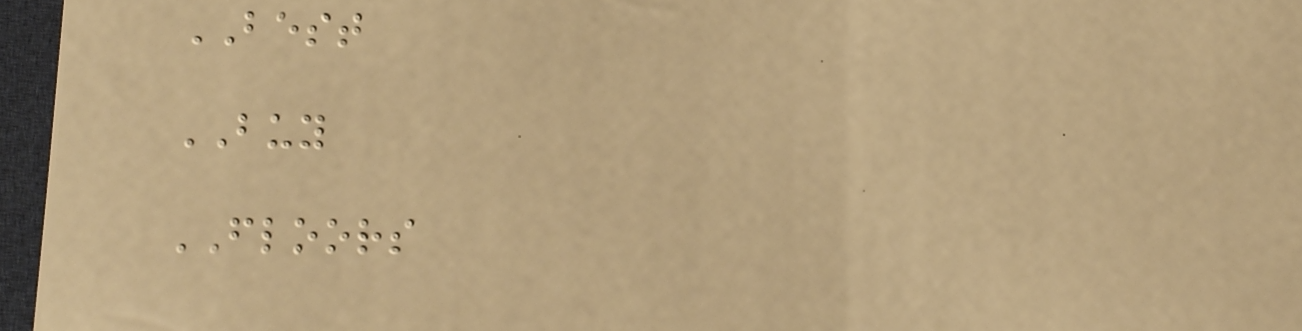BEST
BUY
FLOORS
